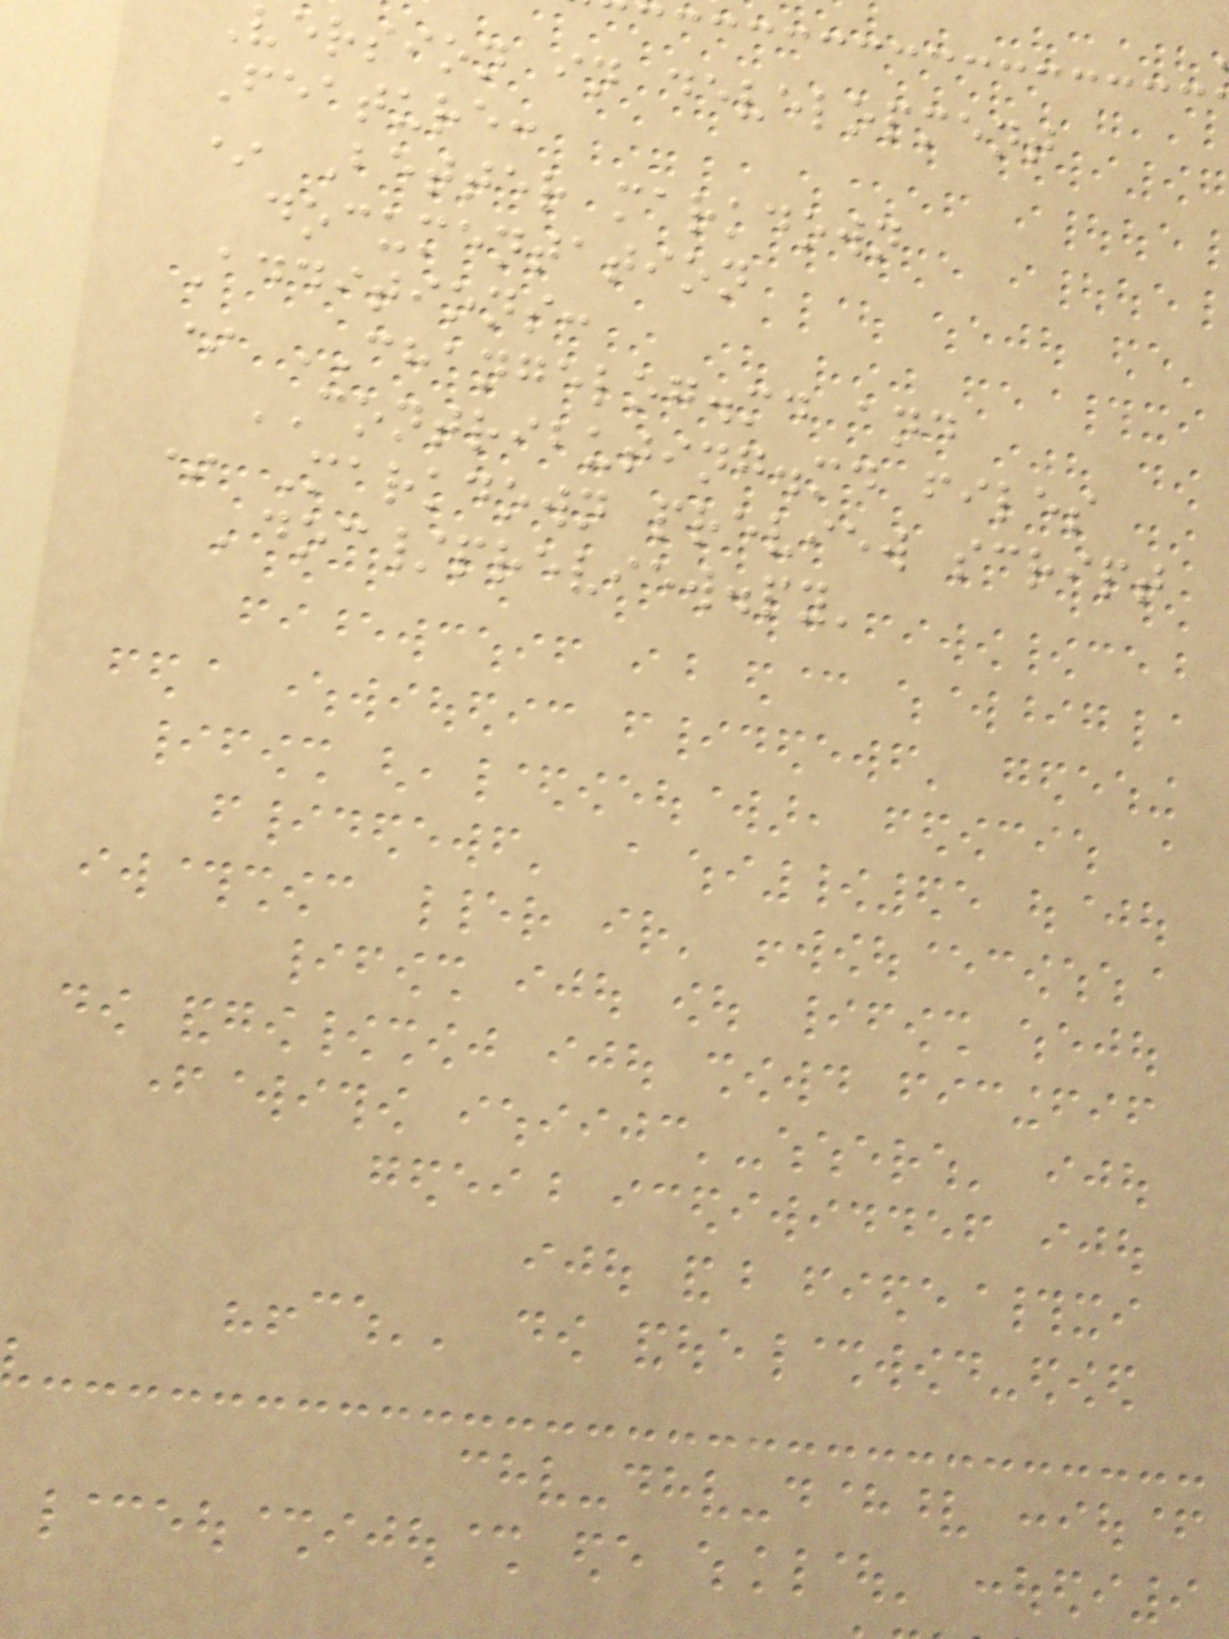version in development
Feature:
* Better markdown
documentation
Additions:
* CHANGELOG.md and
CONTRIBUTING.md files
* Markdown preview script
'doc/preview.py'
